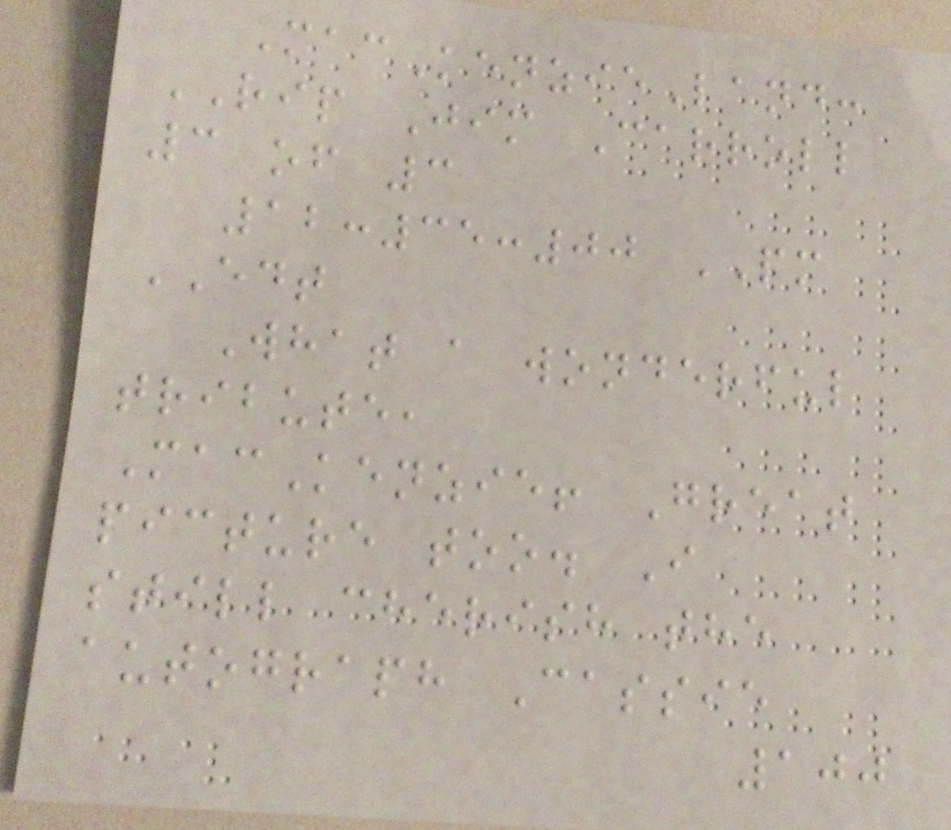MacKenzieLand:
RIP Jim Carroll
3 of 3
12:35:00 PM
EDT
What a wonderful
tribute,
MacKenzie! Great
picture too. I
still cherish the
autograph Cassie
100
